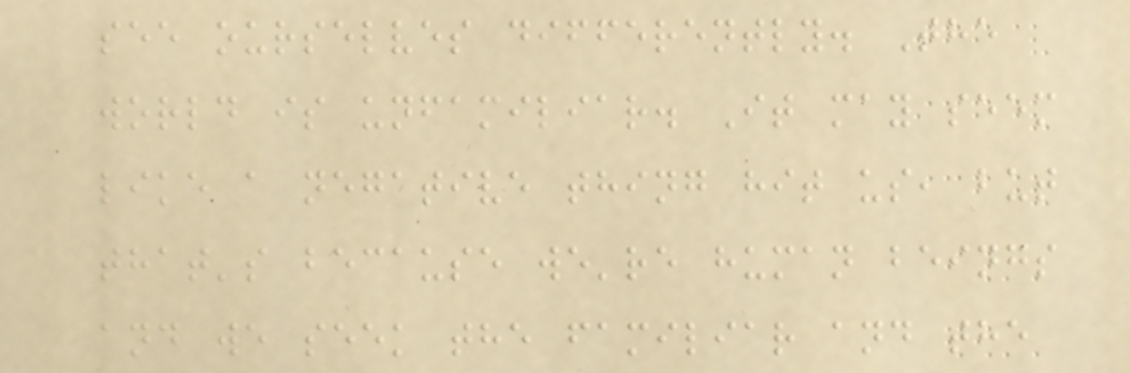see ourselves differently. The
world is unfamiliar. It may seem
like a negative thing hit us, but
that's because we're human beings
and we seek the familiar and the
